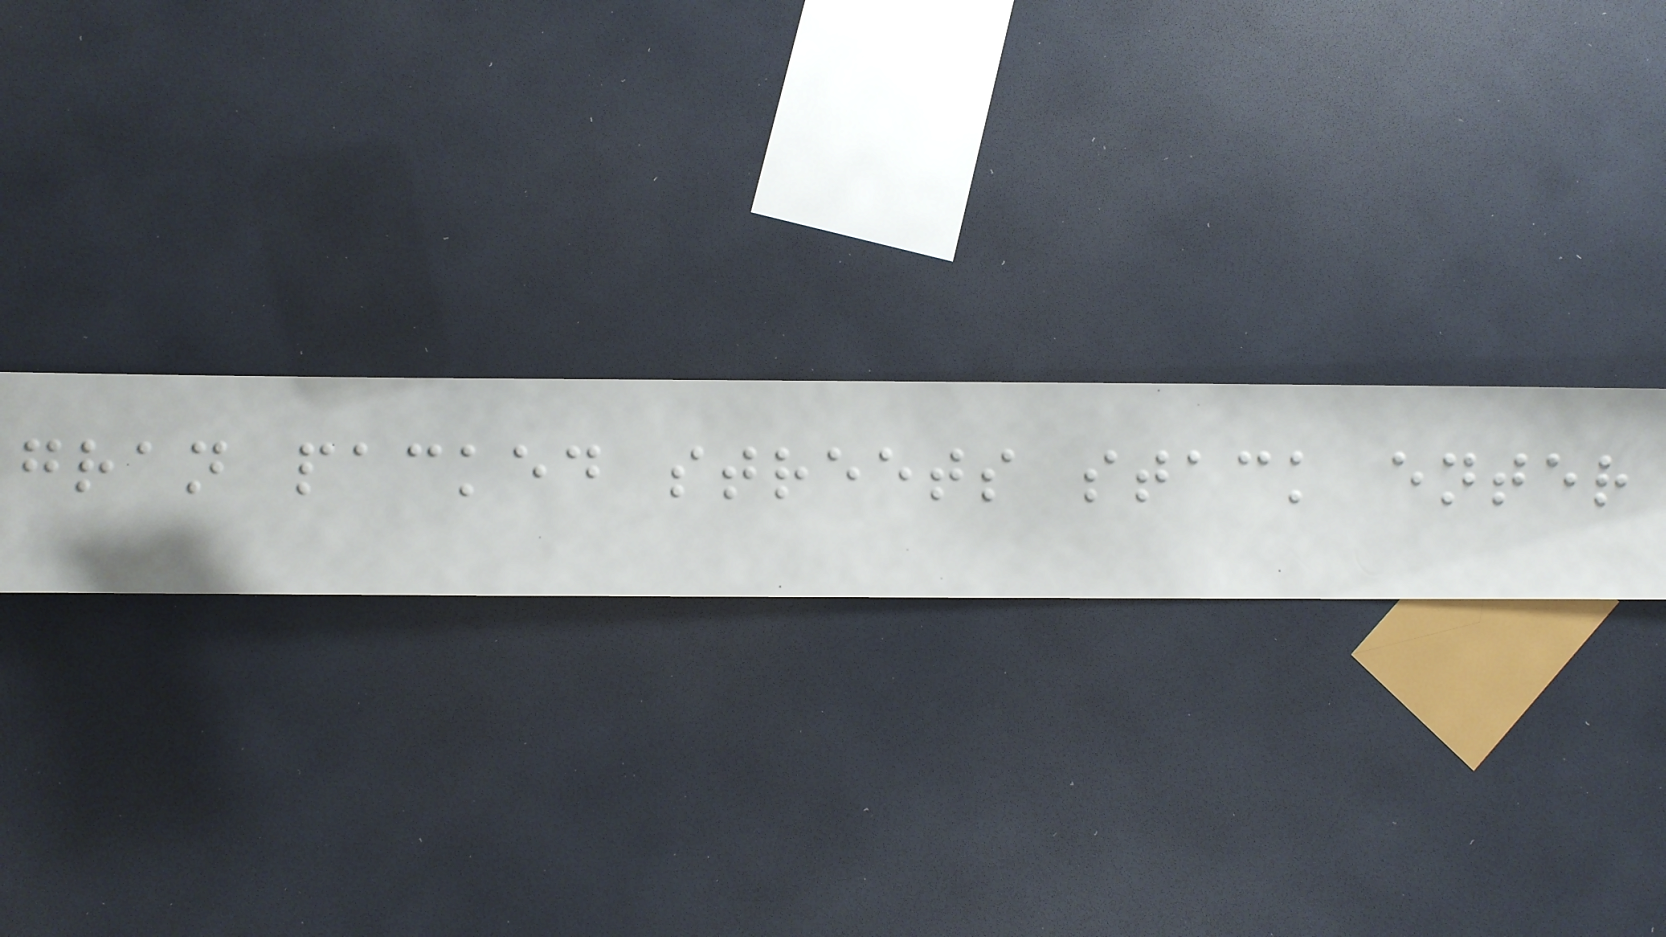gran packed streets stack enter
